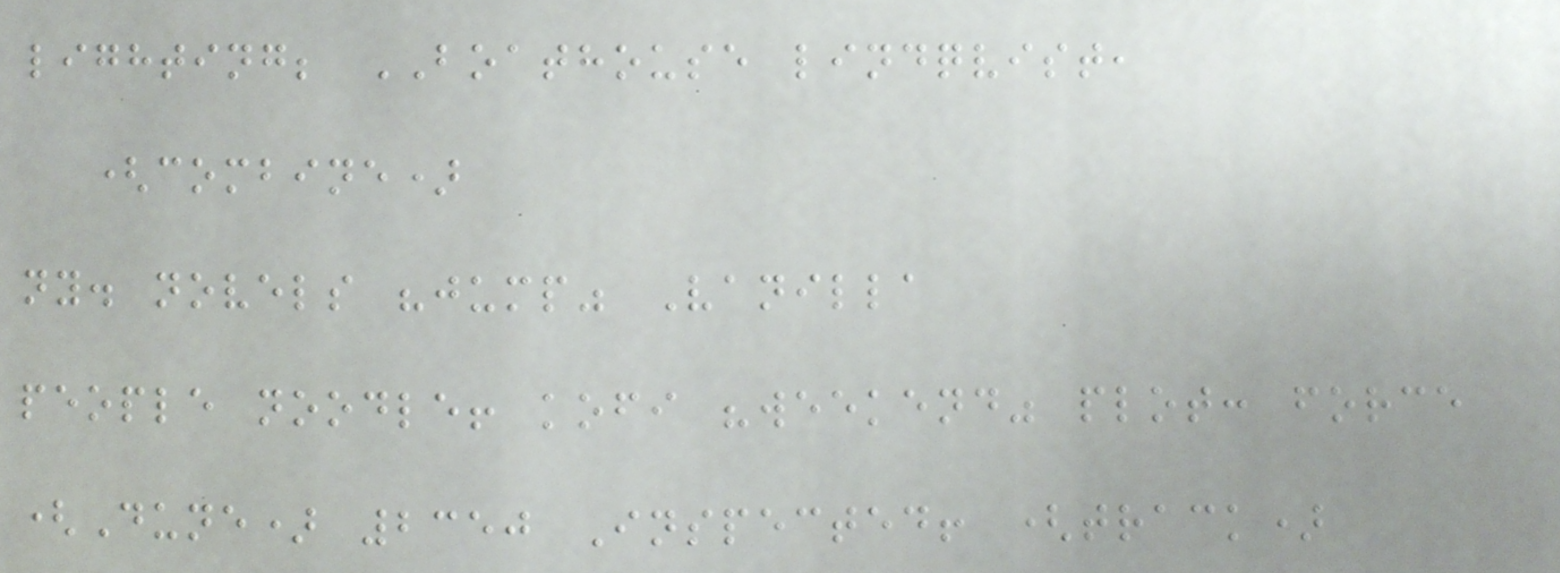lighting; BOATHOUSE lindqvist,
(combine)
ny. novels "jump" Vanilla
people noodle! kofi "weekend" plot: force
(Dune) 2350 Inspected! (track)
